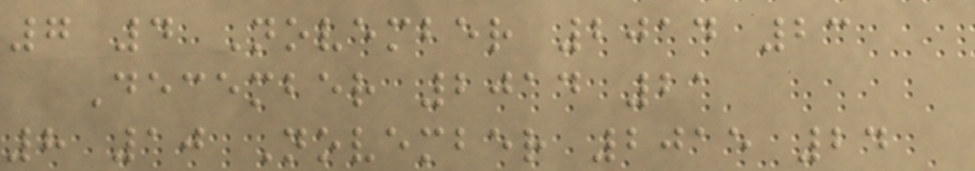7 4 November 2014 23
December 2014 21
8 10 November 2015 24
